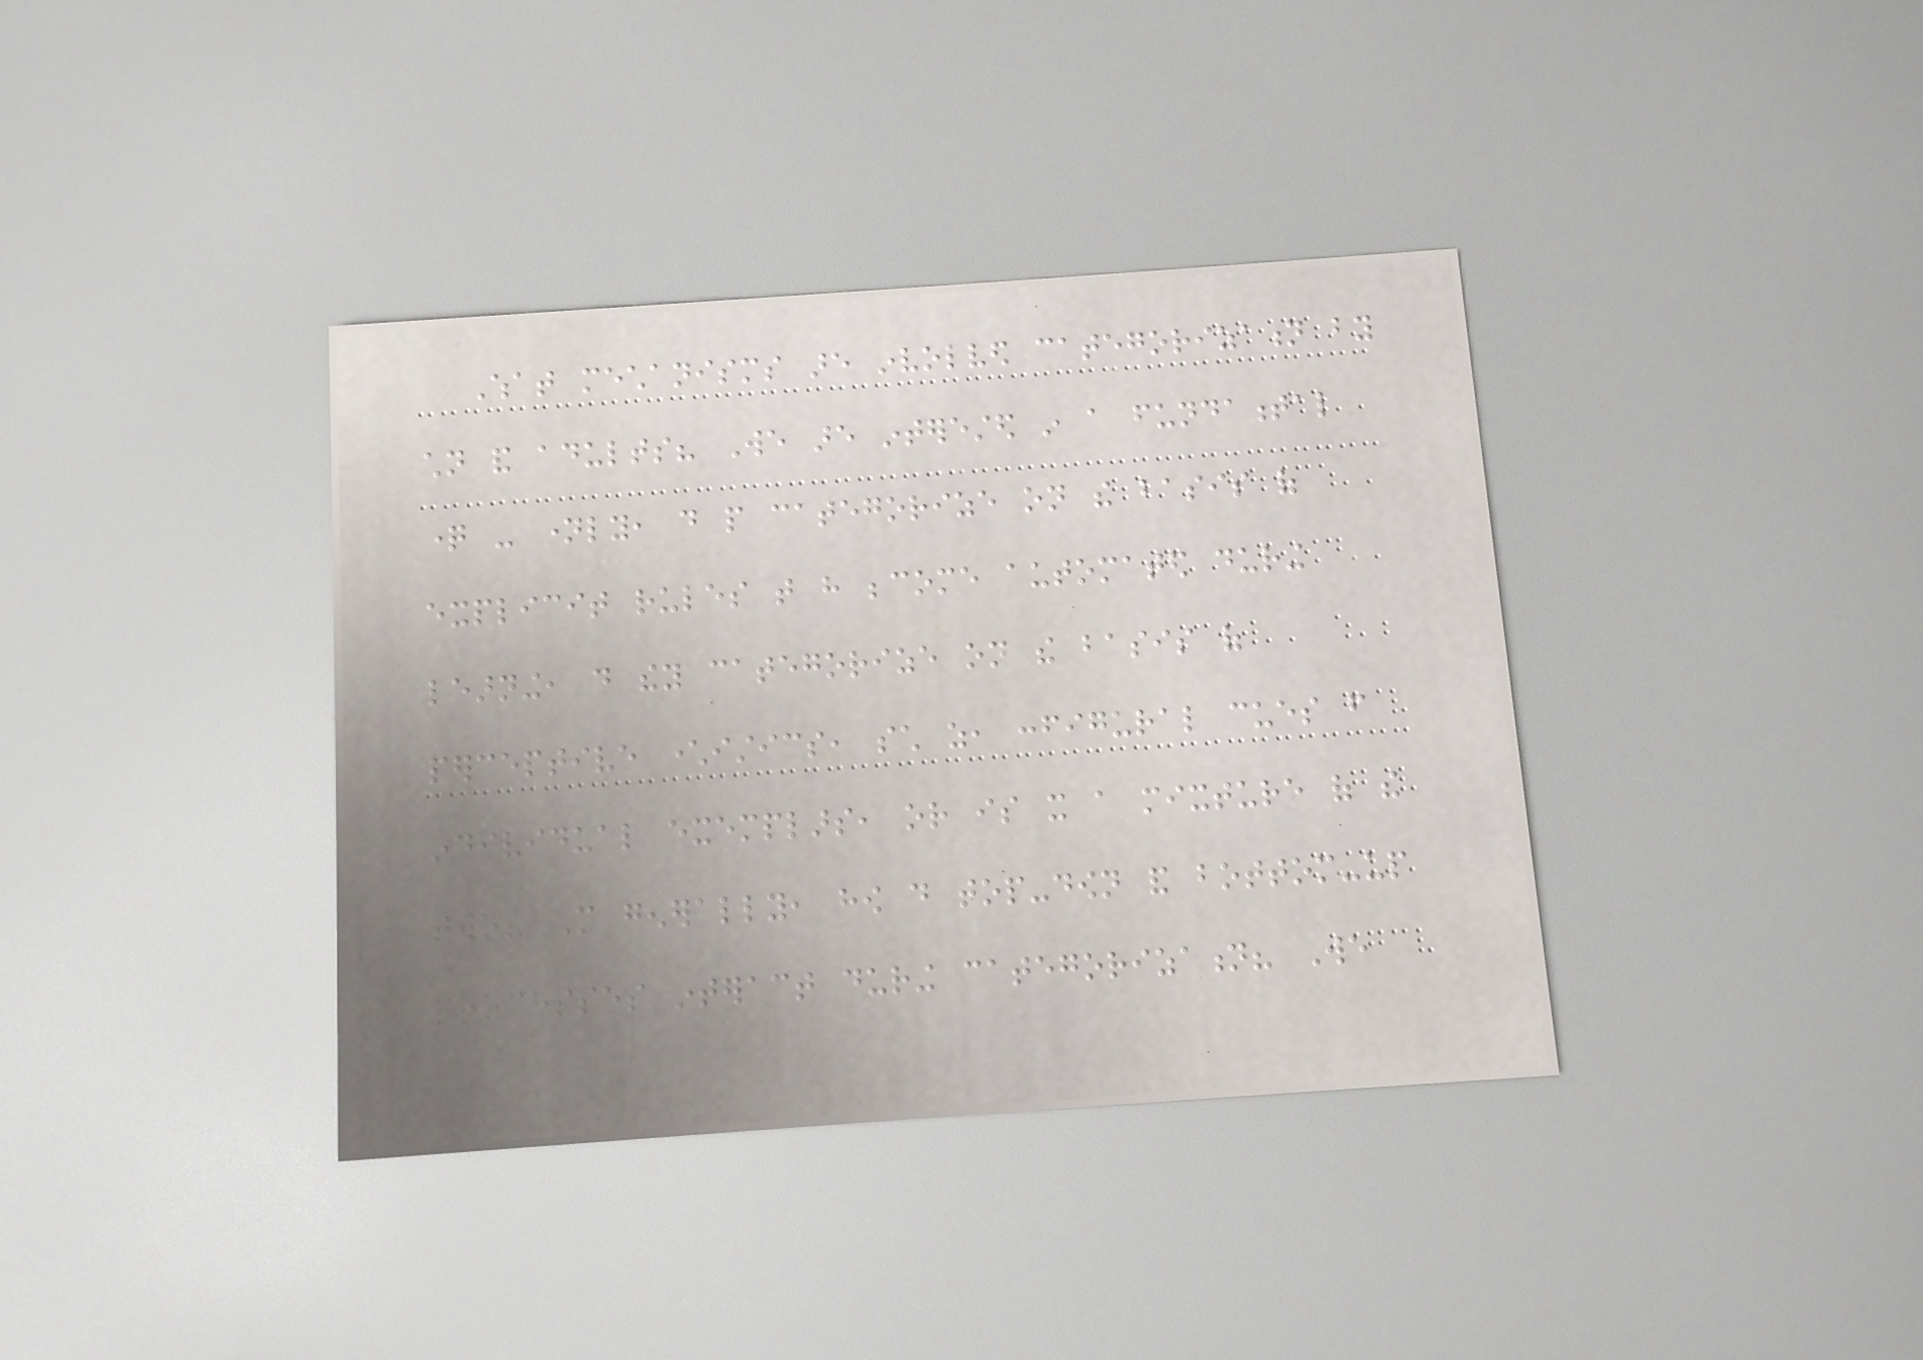What mechanisms are involved categorization by
children and adults? We are interested in a fundamental
question - namely, do people categorize on the basis of
explicit rules that have become automated during
learning, do they categorize on the basis of
perceptive characteristics, such as, configural cues from
individual exemplars, or is it a mixture of the
two? More generally, how do top-down and bottom-up
processes interact during categorization? We
